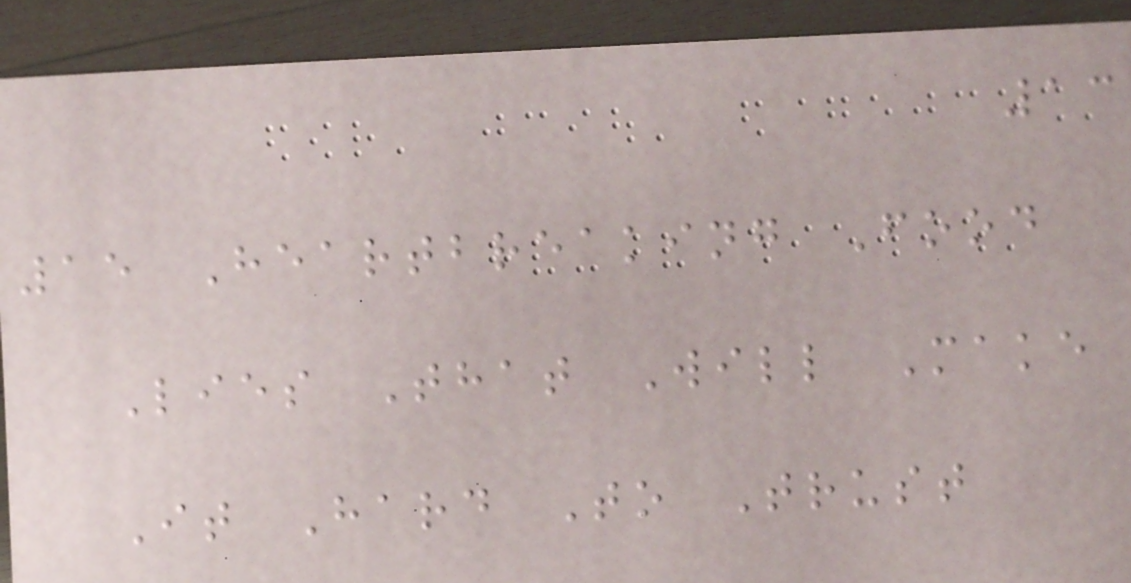13
15 Heartbreaking Food
Lies That Will Make
It Hard To Trust
